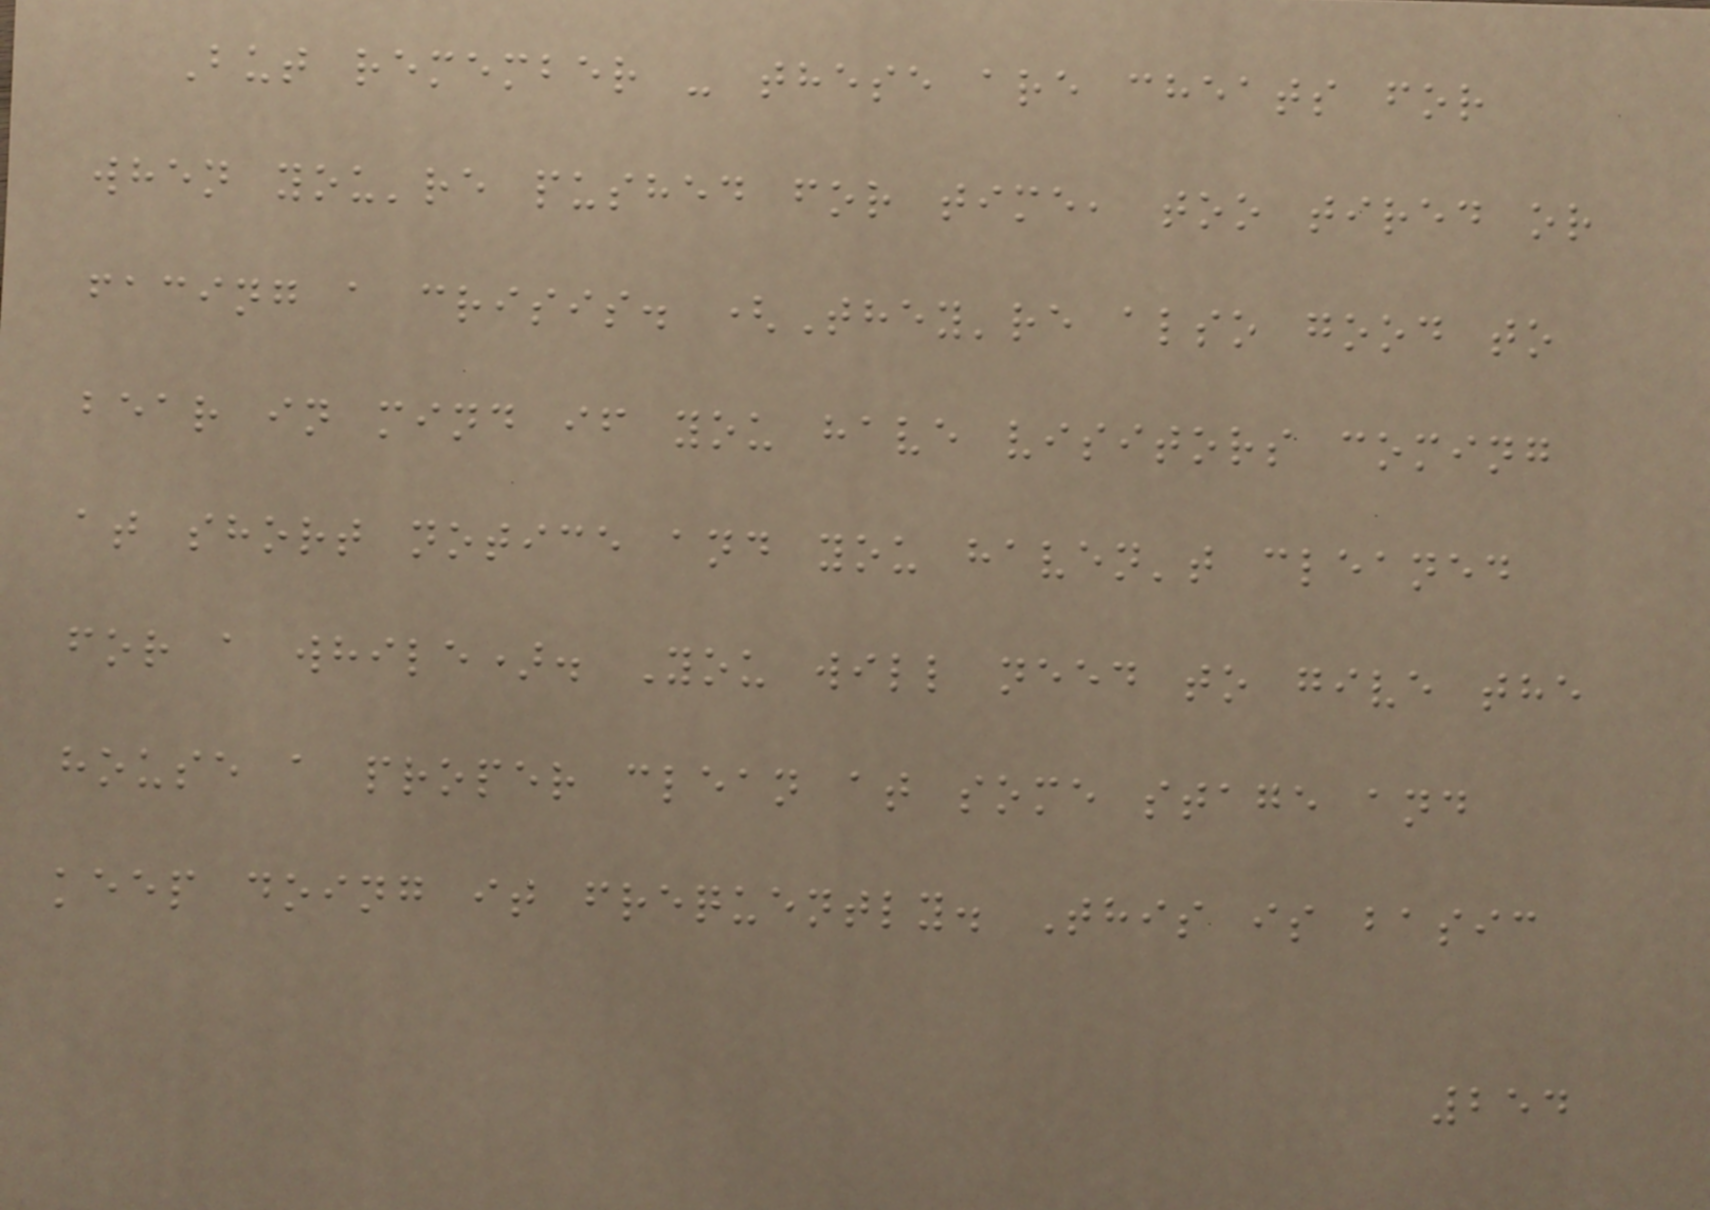But remember - these are cheats for
when you're pushed for time, too tired or
facing a crisis. (They're also good to
bear in mind if you have visitors coming
at short notice and you haven't cleaned
for a while). You will need to give the
house a proper clean at some stage and
keep doing it frequently. This is basic
254
